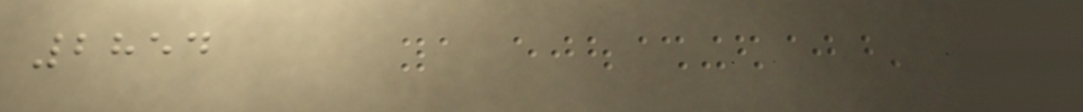2854
